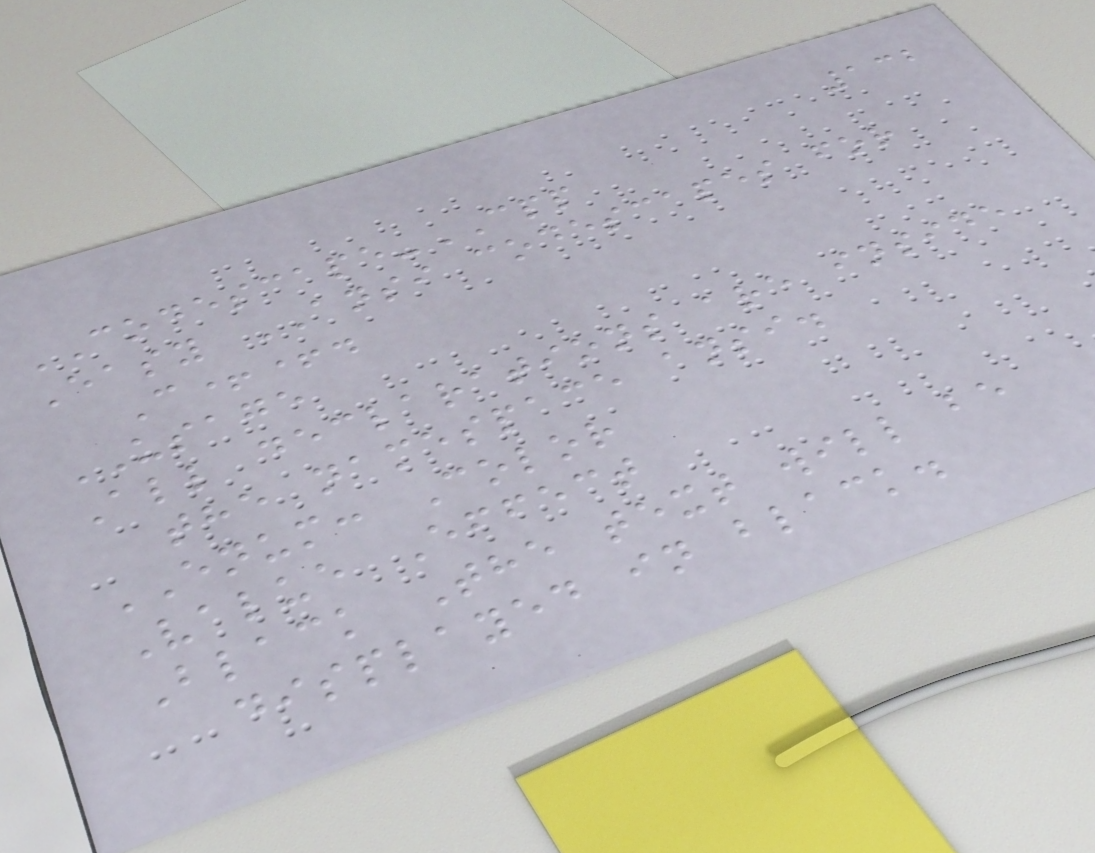132
CODESCAPE-CPP
Easy ANSI codescapes for
C++.
USAGE
All declarations are inside
the namespace ansi.
ENUM: Color
Value Effect
Black The text will be
displayed in black.
